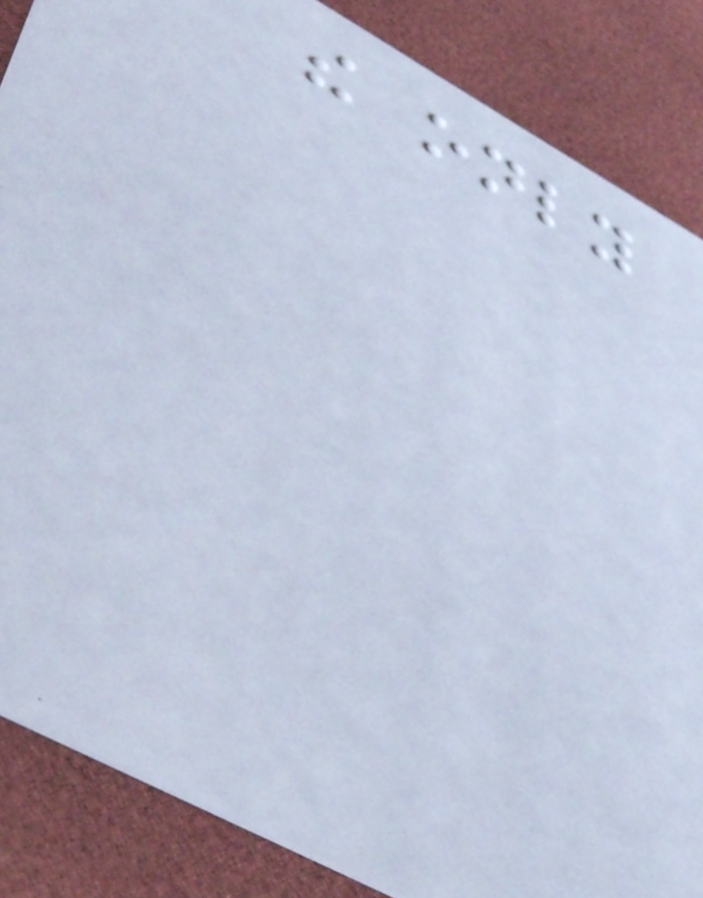the only
